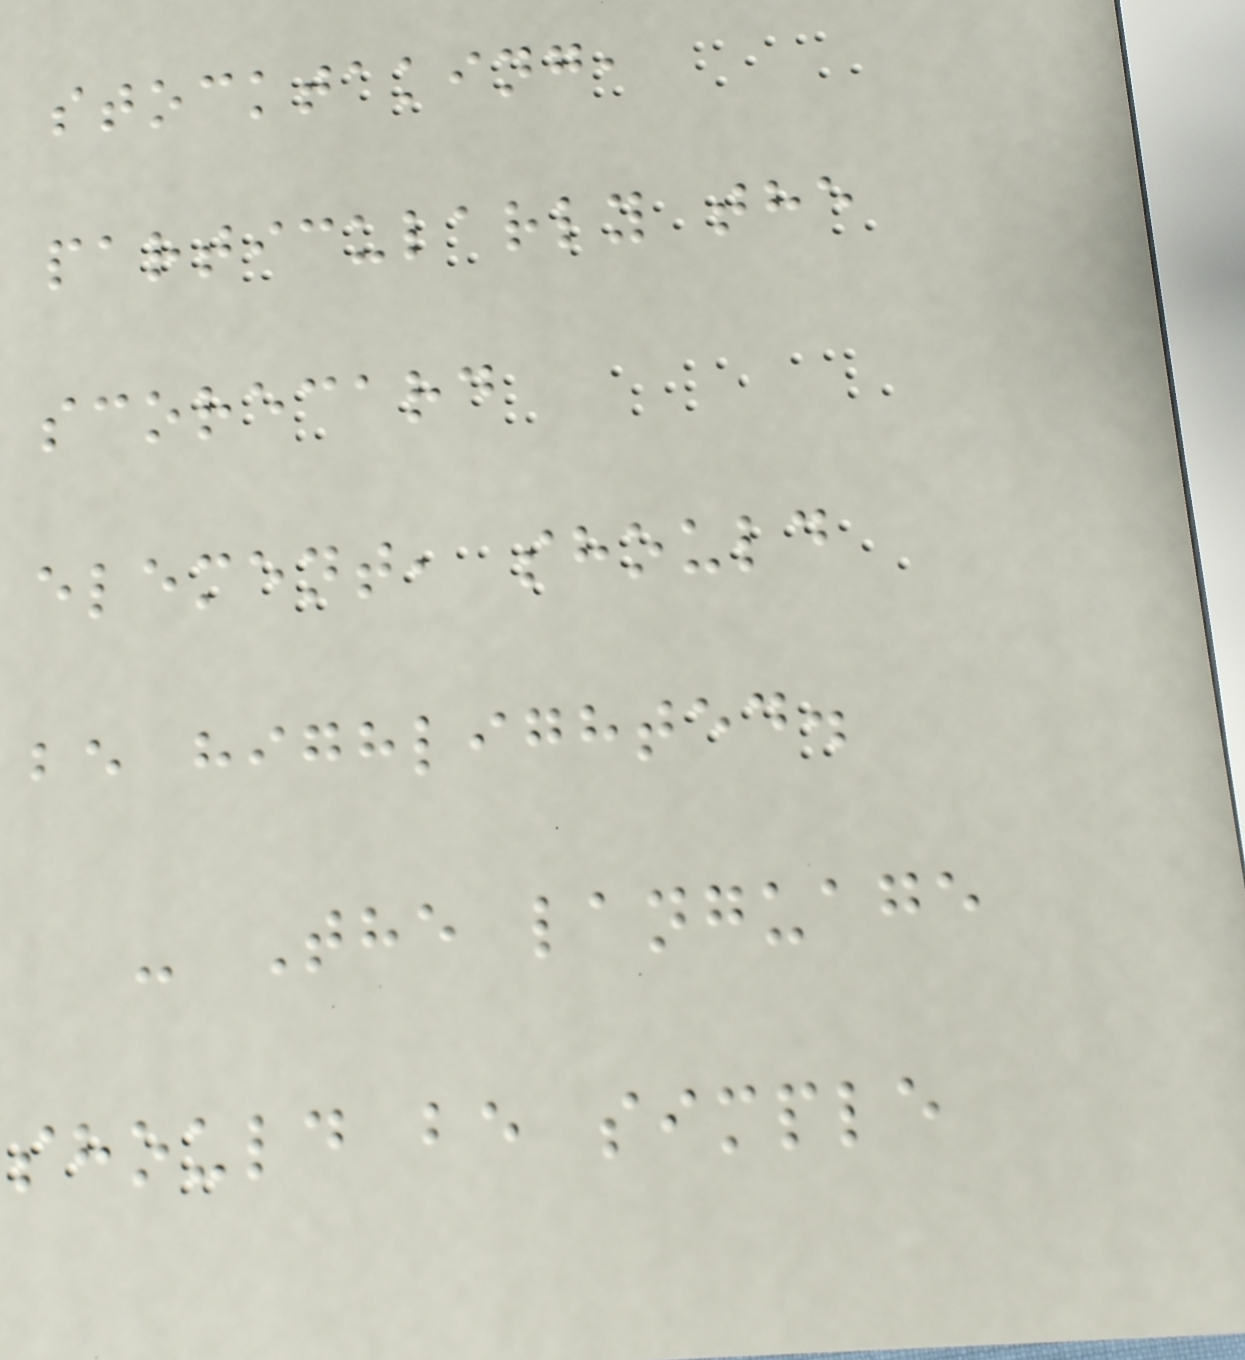stocktaking,
particularly the
scorecard
element, should
be highlighted.
- The language
should be simple
